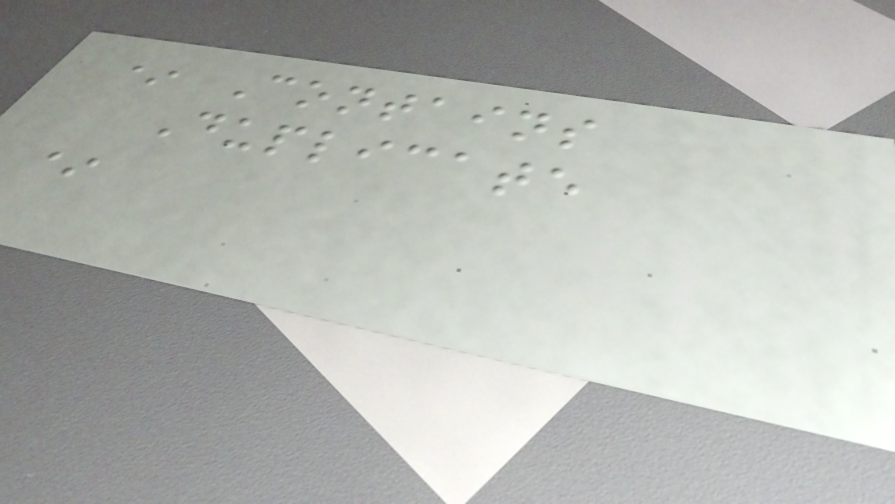* Contains
Duplicate
*
